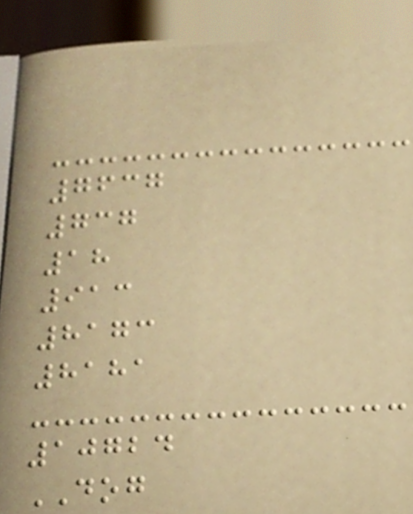7637
737
18
913
8173
8181
10724
DOG
